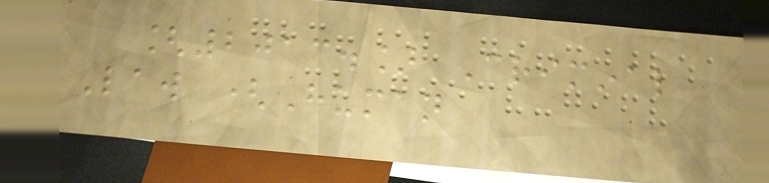[2013.] Criminal
Law (Human
